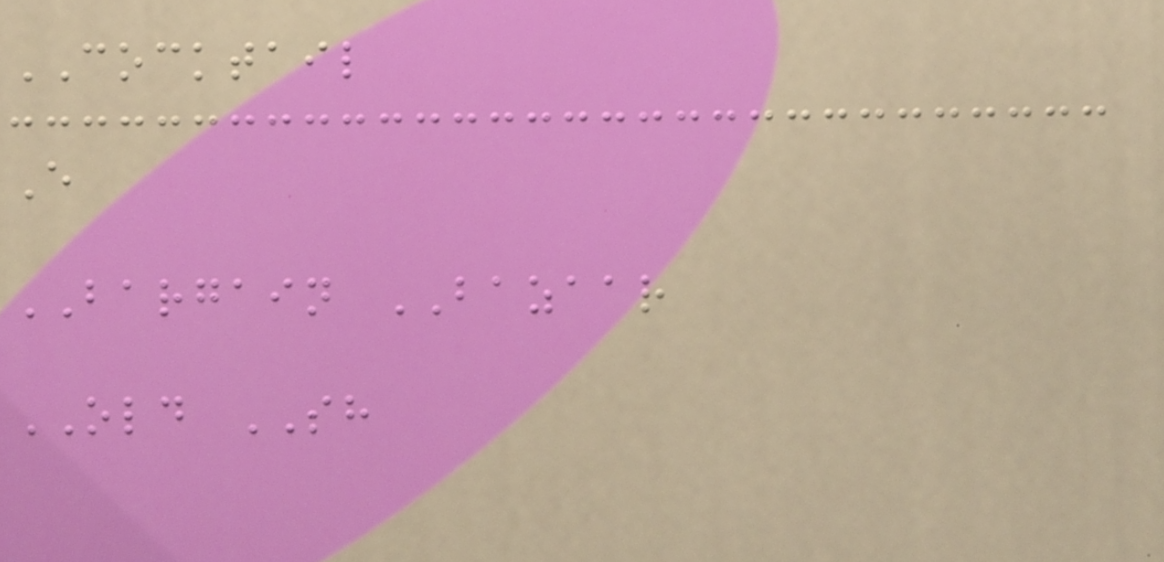COCKTAIL
E
BARGAIN BAZAAR
OLD SH
